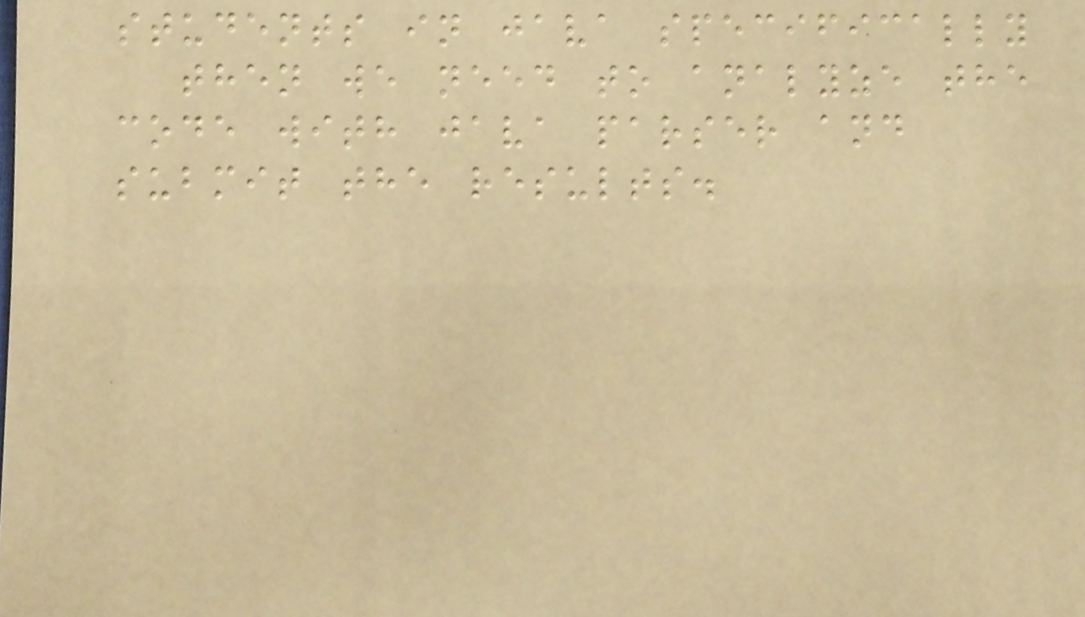students in java specifically
then we need to analyze the
code with java parser and
submit the results.
